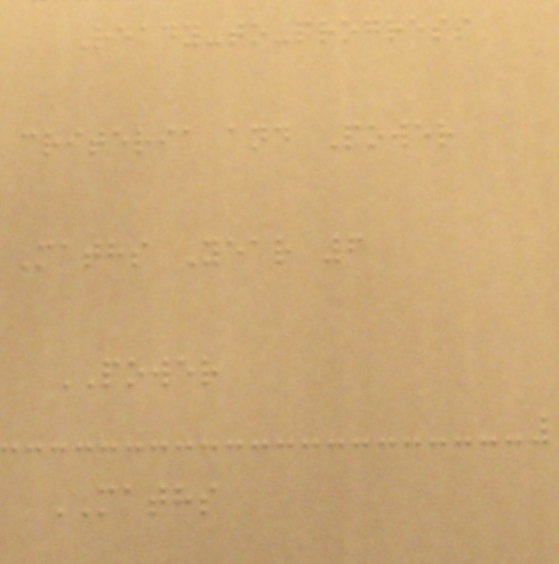Ready-to-progress
criteria and Power
Maths Year 6
POWER
MATHS
